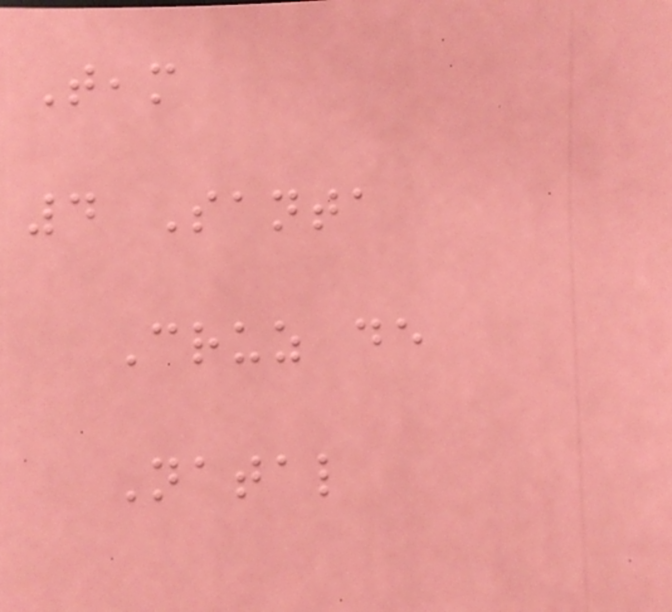Team
4 Santa
Cruz de
Natal
